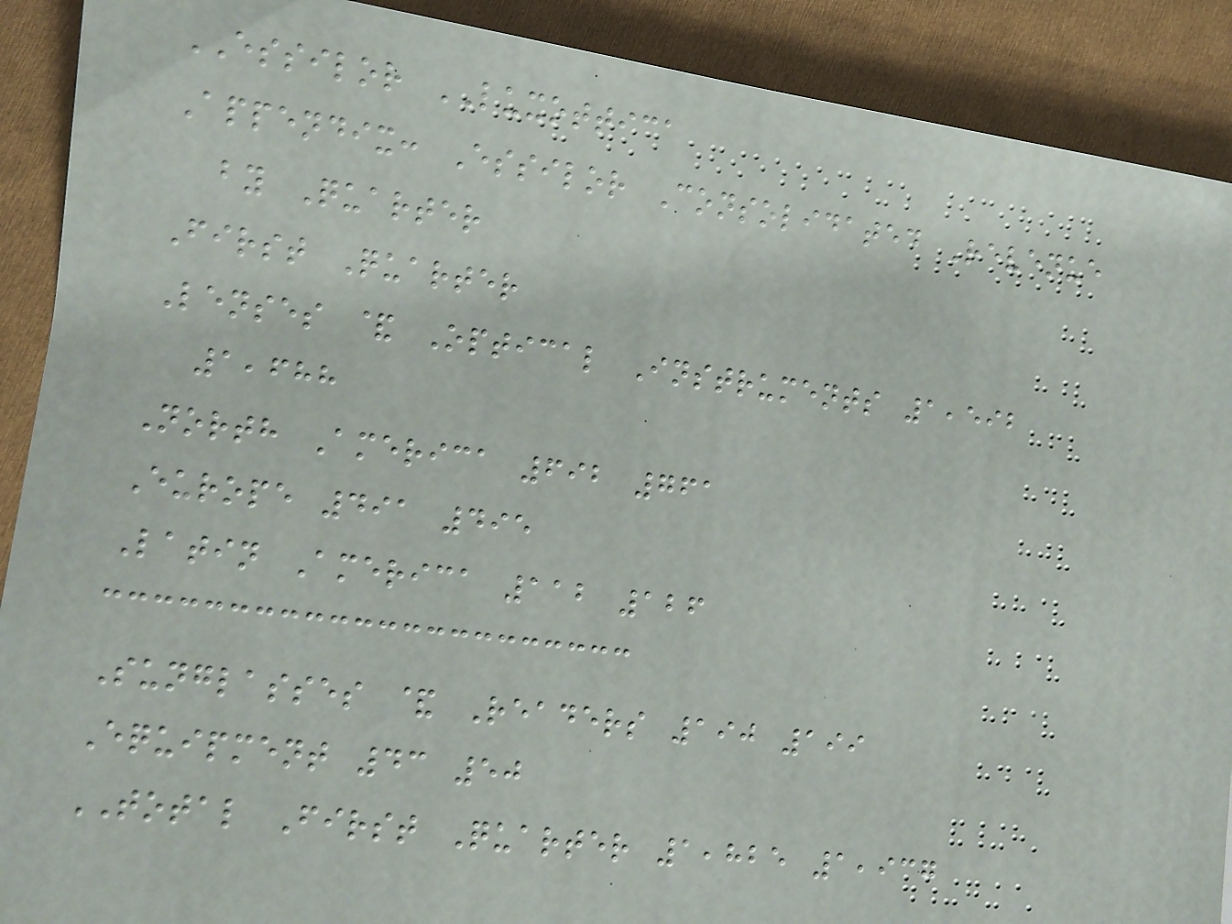ESSILOR LUXOTTICA
Appendix: Essilor Consolidated Revenue
by Quarter
First Quarter
Lenses & Optical Instruments 1,592
1,688
North America 692 761
Europe 491 495
Latin America 112 126
Sunglasses & Readers 190 199
Equipment 43 50
TOTAL First Quarter 1,825 1,937
